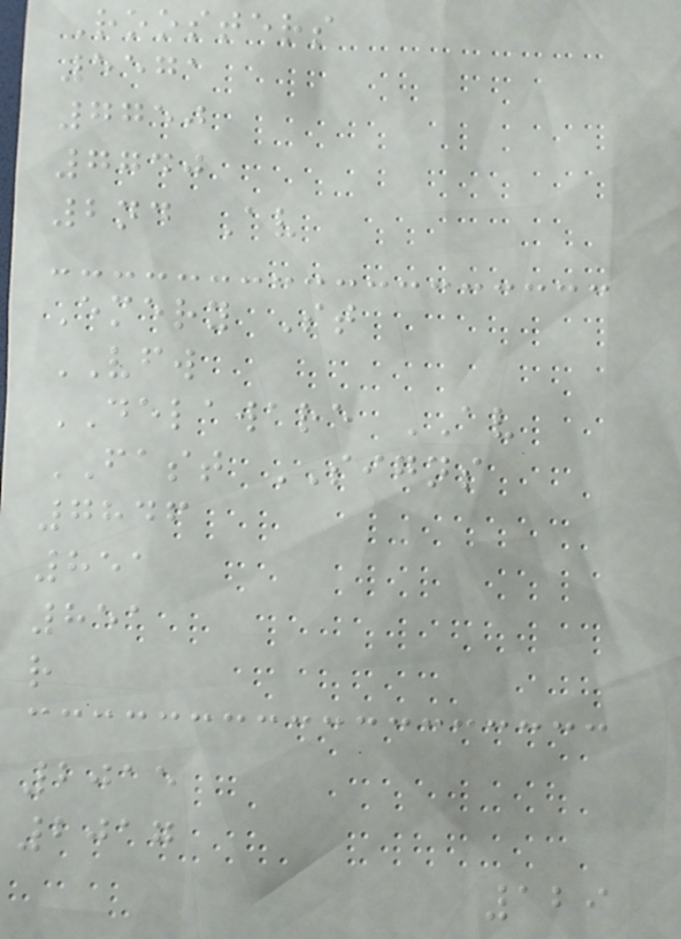Roosters
5571
7750
7740
2nd Av
Emery St
VFW
DELAWARE AV
FAST SIGNS
7846
851
851
r
2015
2017
129
